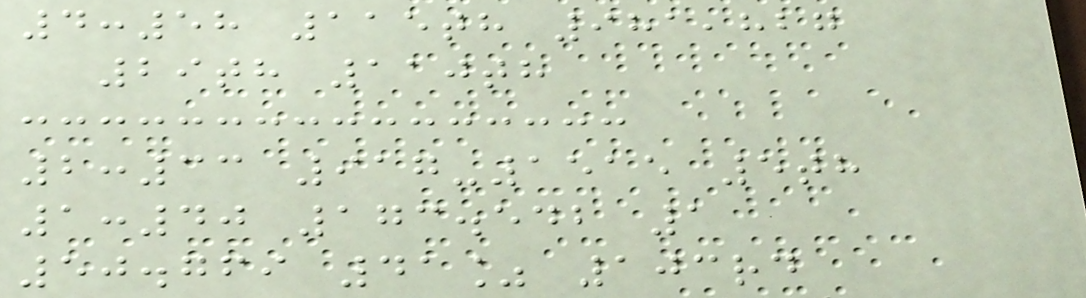4:58 115th 981,827
29th 110th
2:33 917-1515 5th
1:40 173.542 1
50.769 41% 103rd
